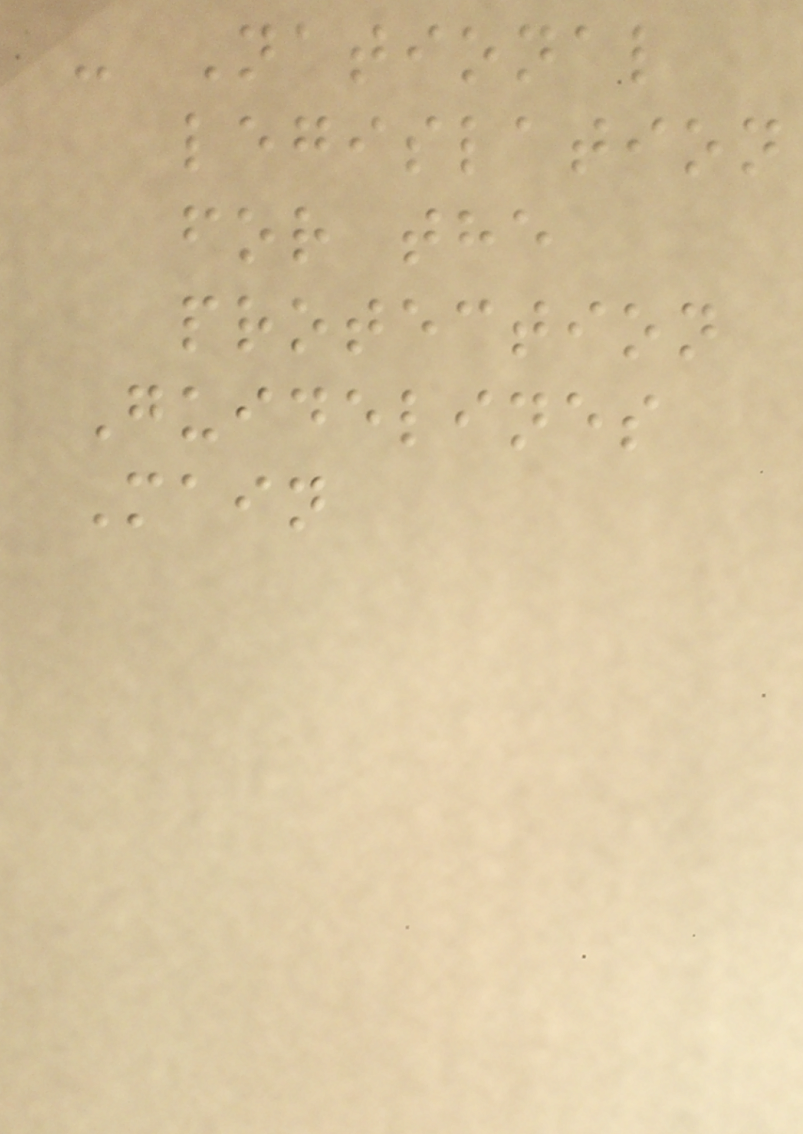- National
legislation
for the
protection
Guidelines
Main
